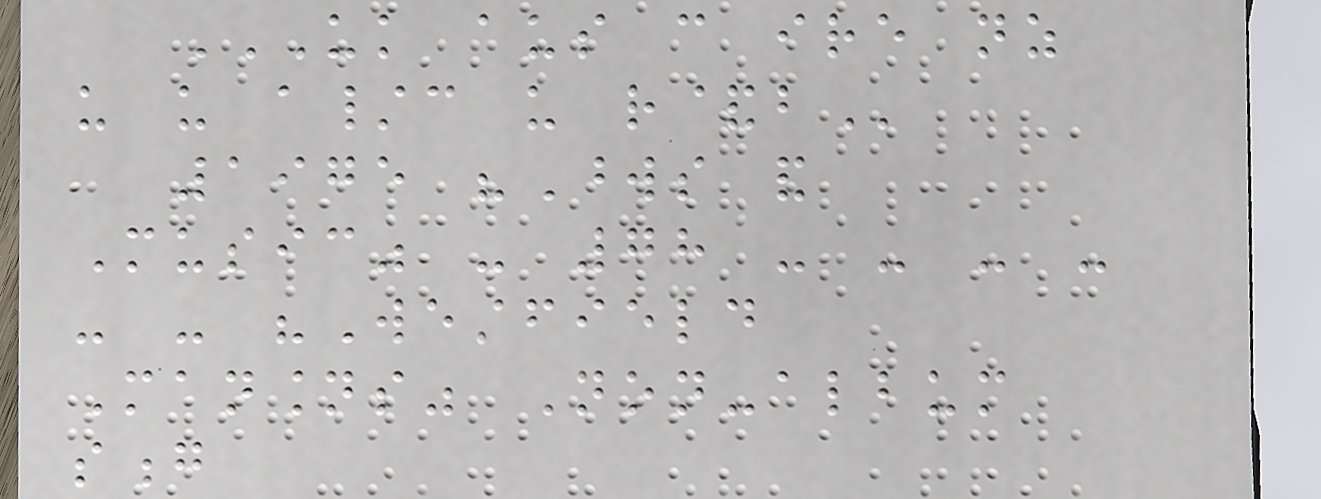UK AUS CAN IRE NZ
US US A/C US R&B
1975 "Words and
Music" - 78 - - - -
- - "Westfield
Mansions" Non-album
song
